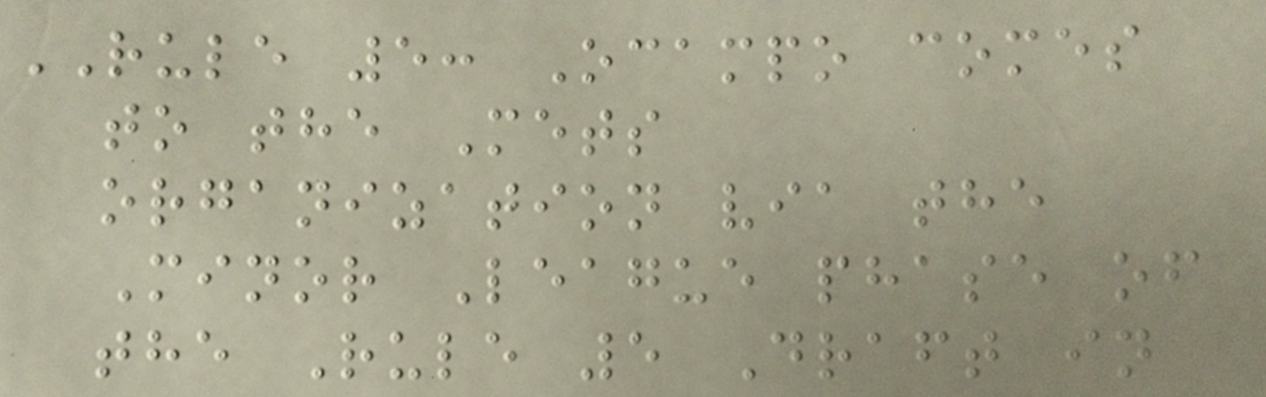RULE 5: Ocampo comes
to the Mets
organization via the
Minor League phase of
the Rule 5 Draft in
